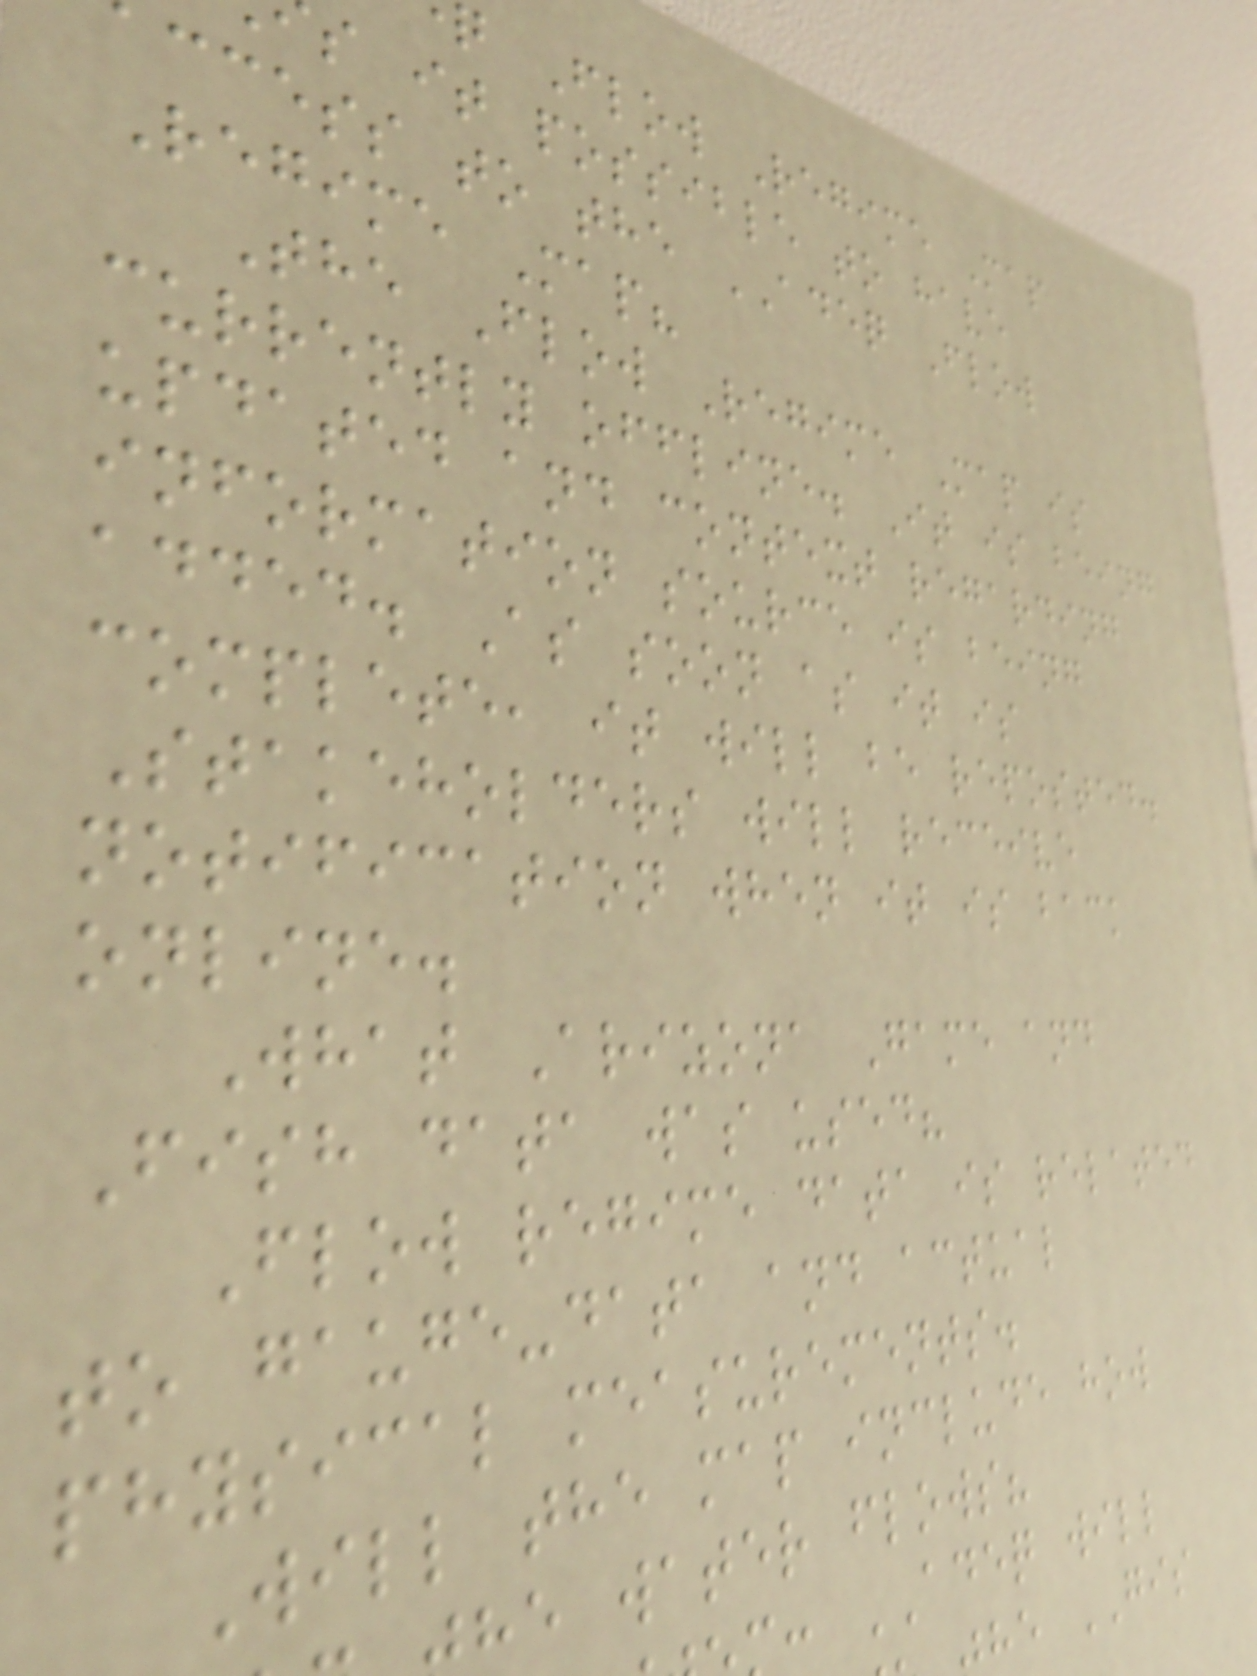q Flow Regime Map
s it possible to have
ccess to the ADEQ Flow
Regime Map?
The Flow Regime Map is
currently offline. It is being
updated and context regarding
information source is being
added. As soon as it is
complete, it will be reposted.
Stakeholders will receive
notification when it is back
online.
What Arizona Game and
Fish data was used?
Flow regime data is related
to gauge-data and actual
physical measurements.
Will the map include how
he water flows?
: ADEQ will
he GIS
